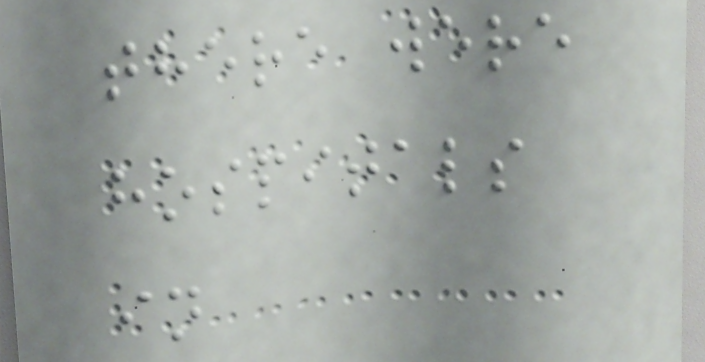there were
hospitals
in
